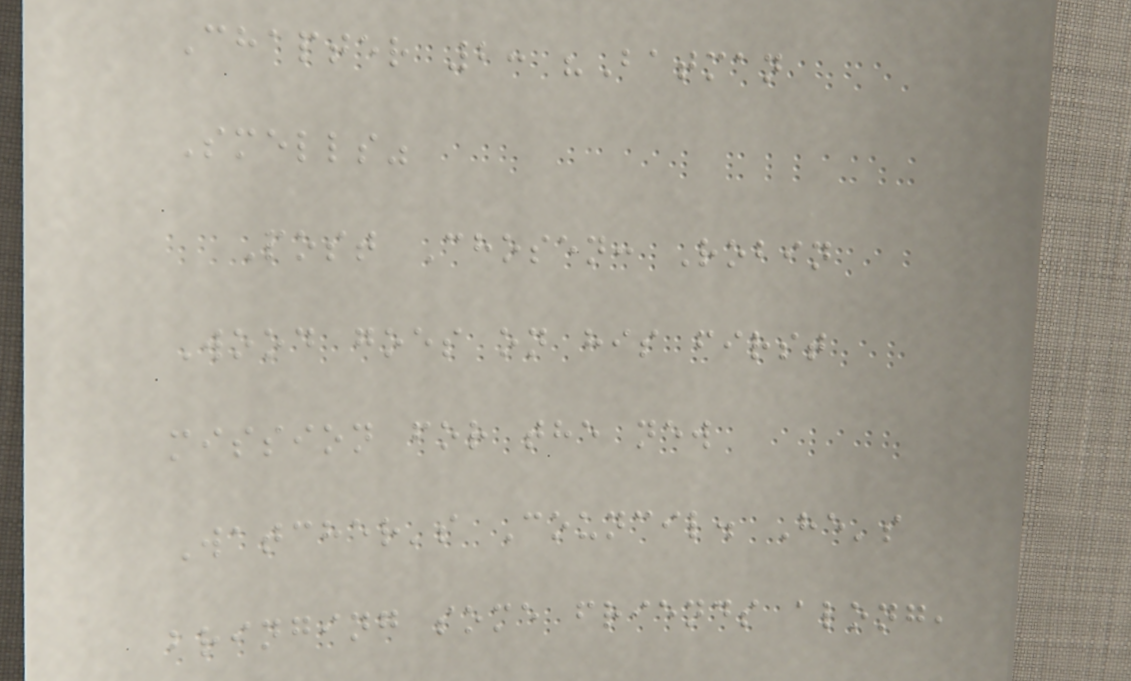Chapter 2: "Batman
Smells"
Post Chosen: Robin
Wood goes on his first
mission for the new
Watcher's Council. He's
bringing some friends along,
